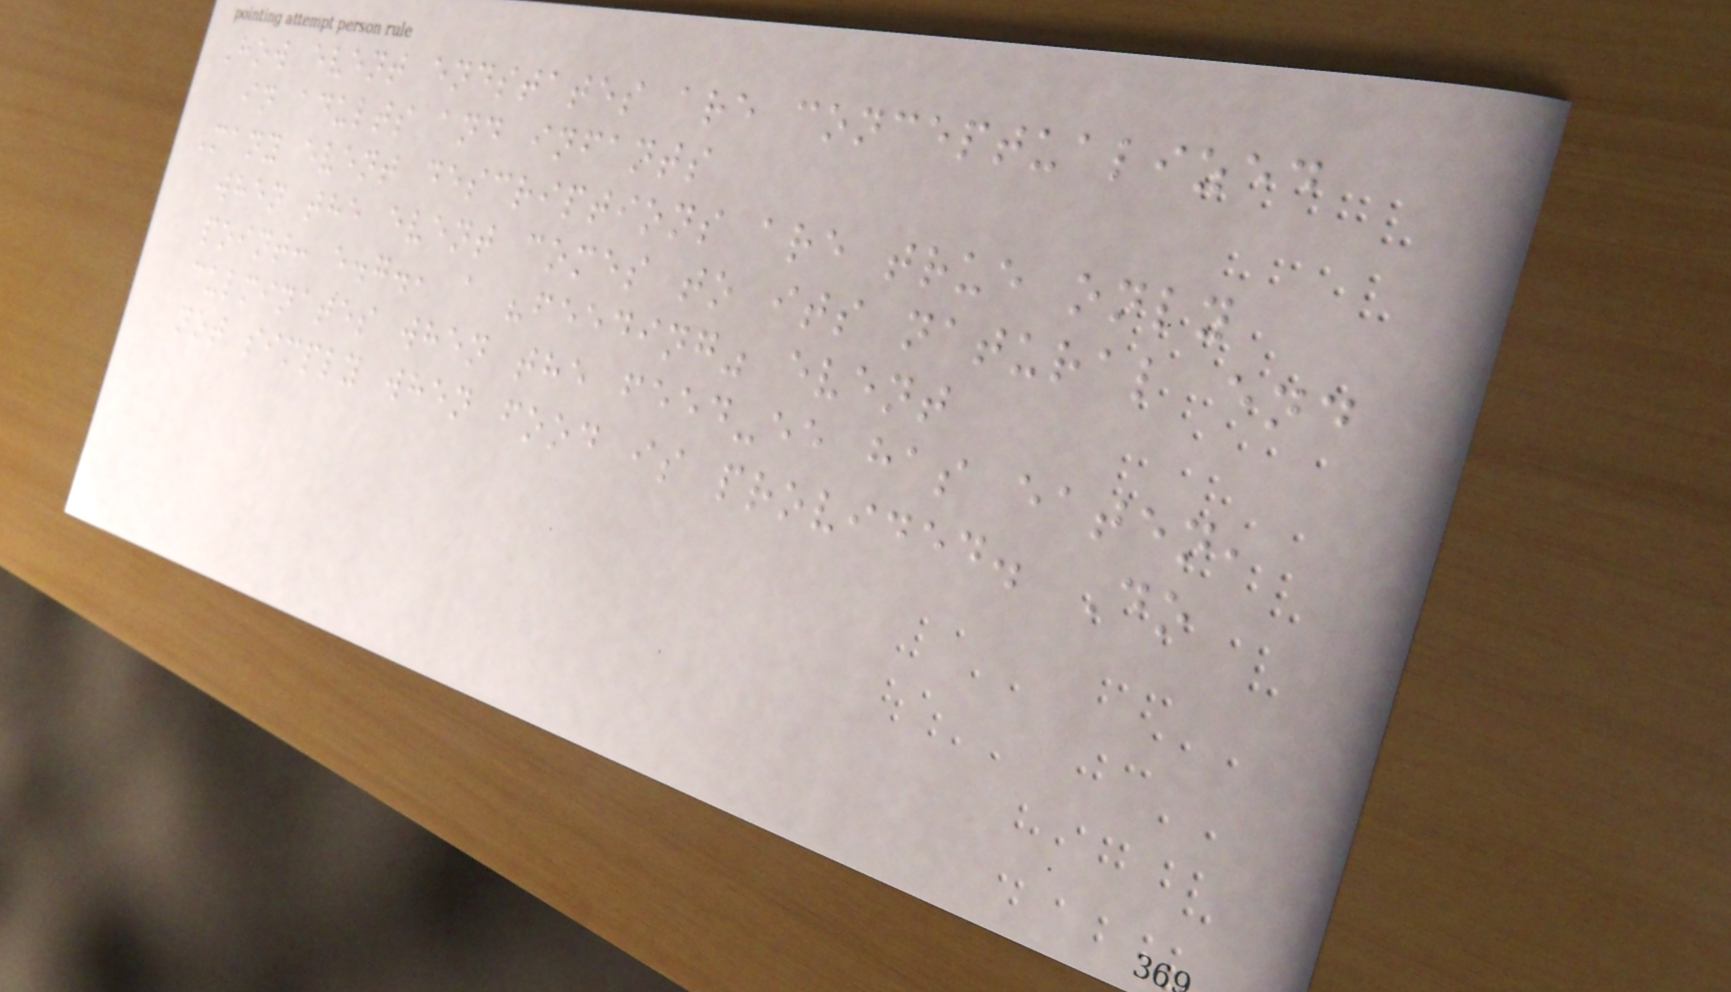How event endstates are conceptualized
in adults and infants
Many event descriptions are true only
when the event comes to its natural end
point: e.g., a "feeding" event
culminates when the feed-ee has eaten,
not simply when food is provided. Do
